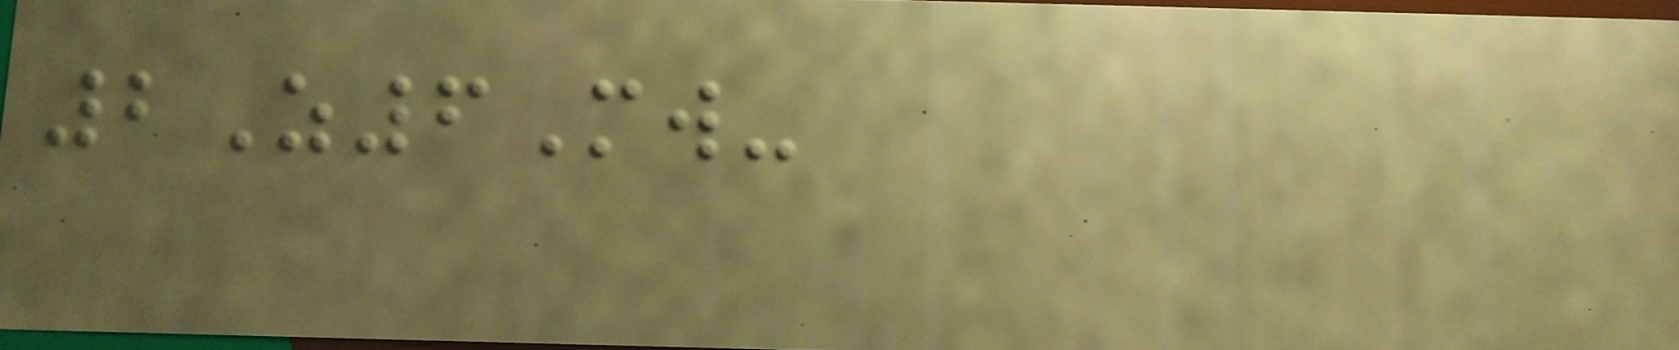2Z6Mw-
